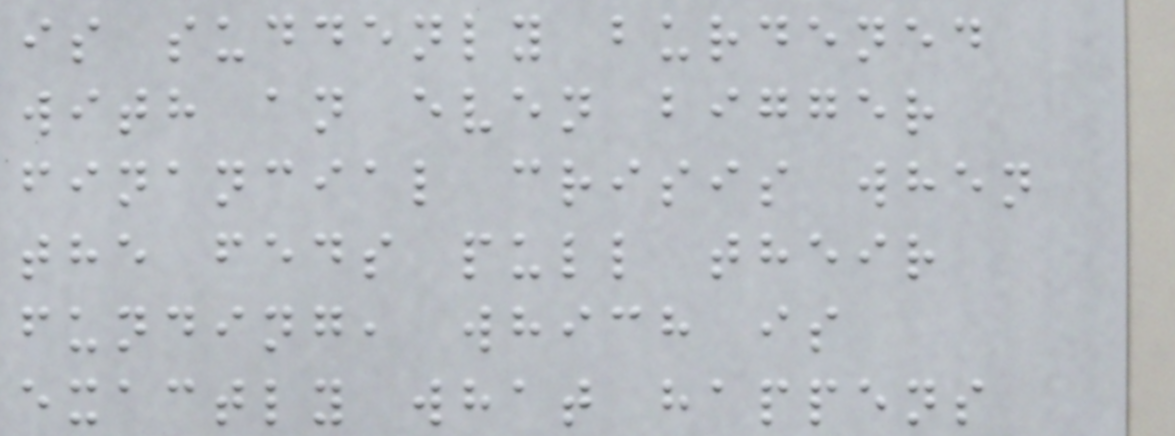is suddenly burdened
with an even bigger
financial crisis when
the feds pull their
funding, which is
exactly what happens
